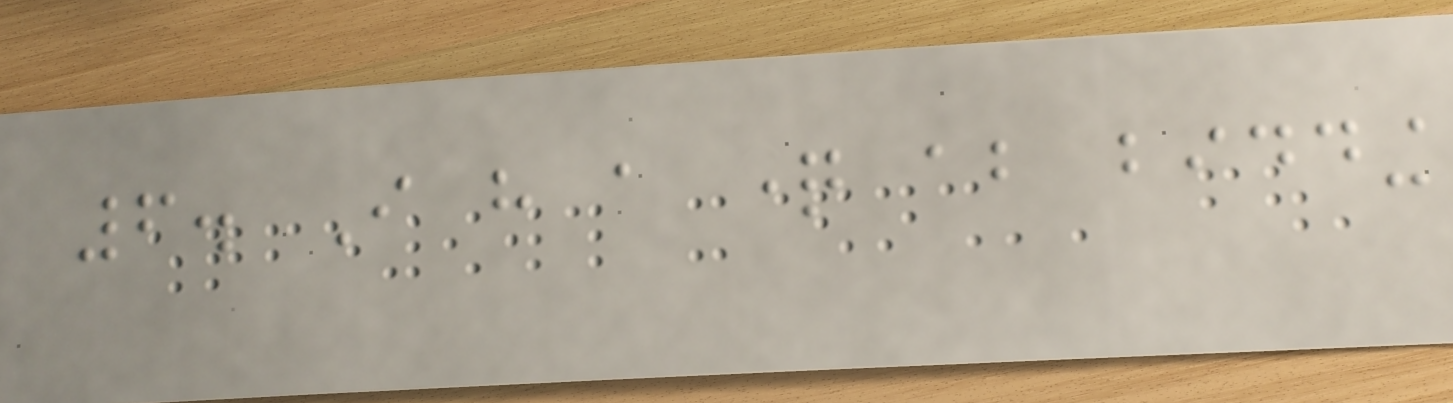6. I have a question about bidding
